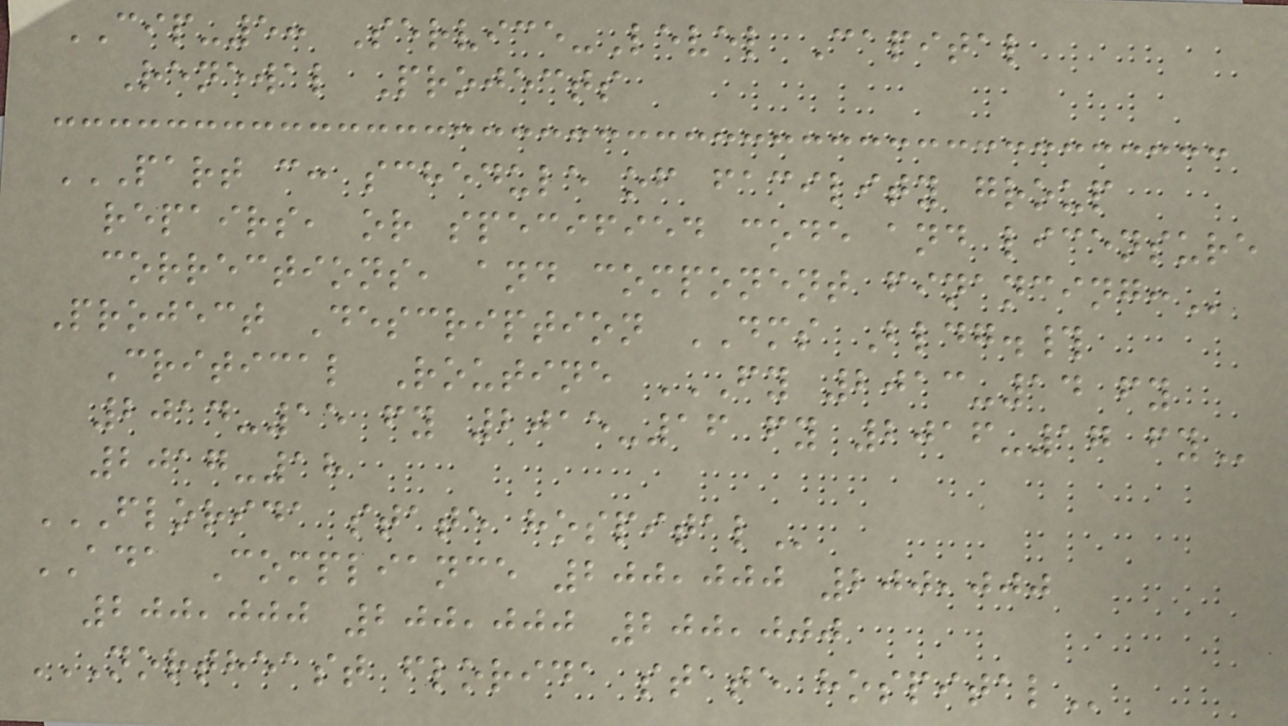CIP-5: Service-Level Capital
Renewal Projects
PART C: SCHEDULE OF FACILITY GROUP
REPAIRS, OR SPECIFIED CODE AND LICENSURE
CORRECTIONS, AND COMPONENT FINANCING:
Project Description DMS Bldg.#
Critical Routine FY 2013-14 FY
2014-15 FY 2015-16 FY 2016-17 FY
2017-18
FLORIDA STATE HOSPITAL
ADA Compliance 200,000 200,000
200,000 200,000 200,000
NORTHEAST FLORIDA STATE HOSPITAL
